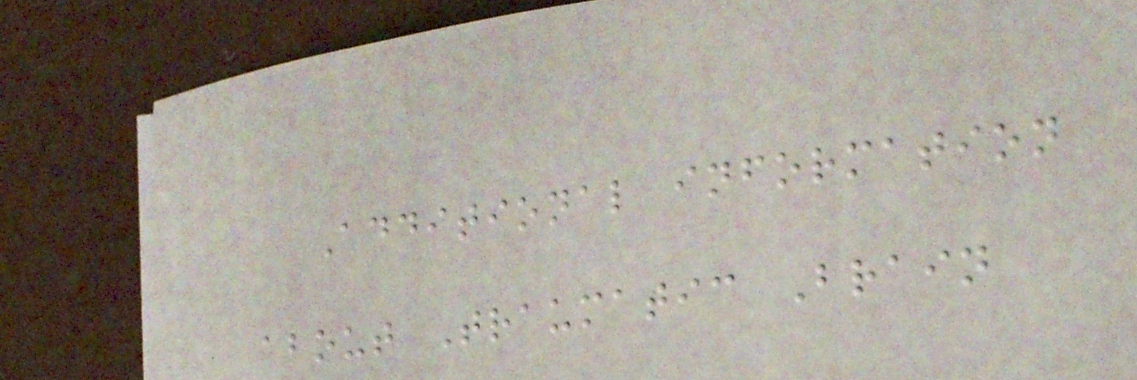Additional information
about Traumatic Brain
